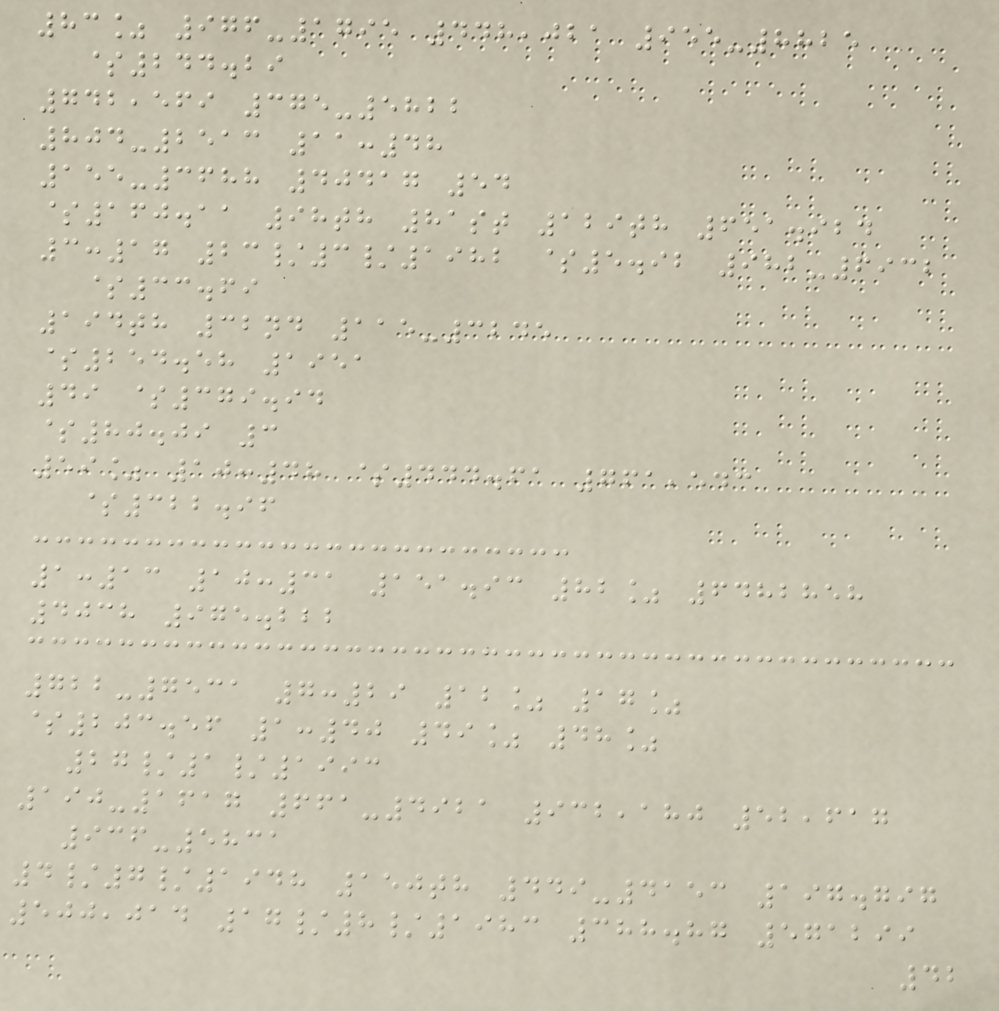83% 976-1795 448,021 955-8825
$244.29
742,569 375-5822
804-2513 11:48
155-3688 40417 54
$160.11 98th 81st 129th 651.924
3:17 23/3/1982 $5.92 982-6932
$33.69
194th 32nd 115-3245
$254.58 1951
49 $379.94
$80.09 3
59% 10:48 $444.61 761,543
$322.96
1:13 10:31 151.93 82% 6482858
4038 975.222
722-7531 7:29 12% 17%
$203.56 1:40 49% 48%
27/1/1993
190-1617 661-4921 932,180 52,617
936-5831
4/7/1948 150th 449-4153 197.797
500,014 17/8/1983 388.87 571299
42
